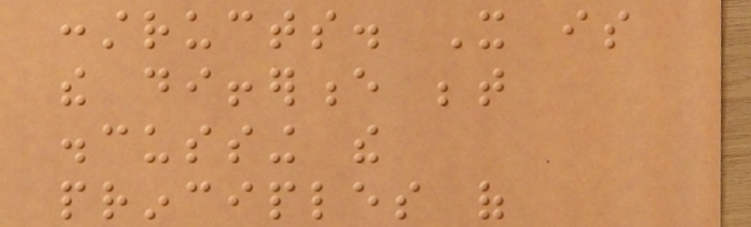constructs. It is
the difference between
discussing the
principles of
